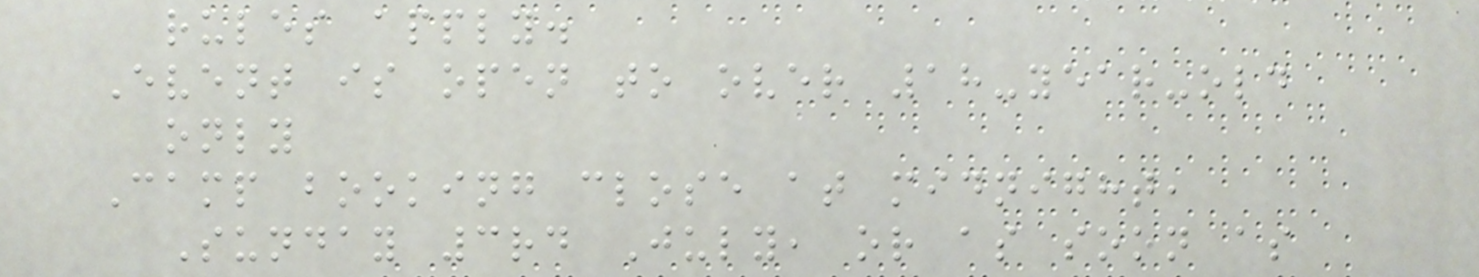rules apply.
Event is open to over 18-year-old
only
Camp booking close at midnight,
Sunday 3rd July, or as soon as
